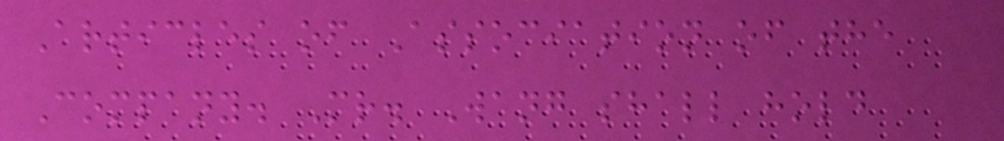Articles of Association of the
Company. Mr. Wang shall hold
